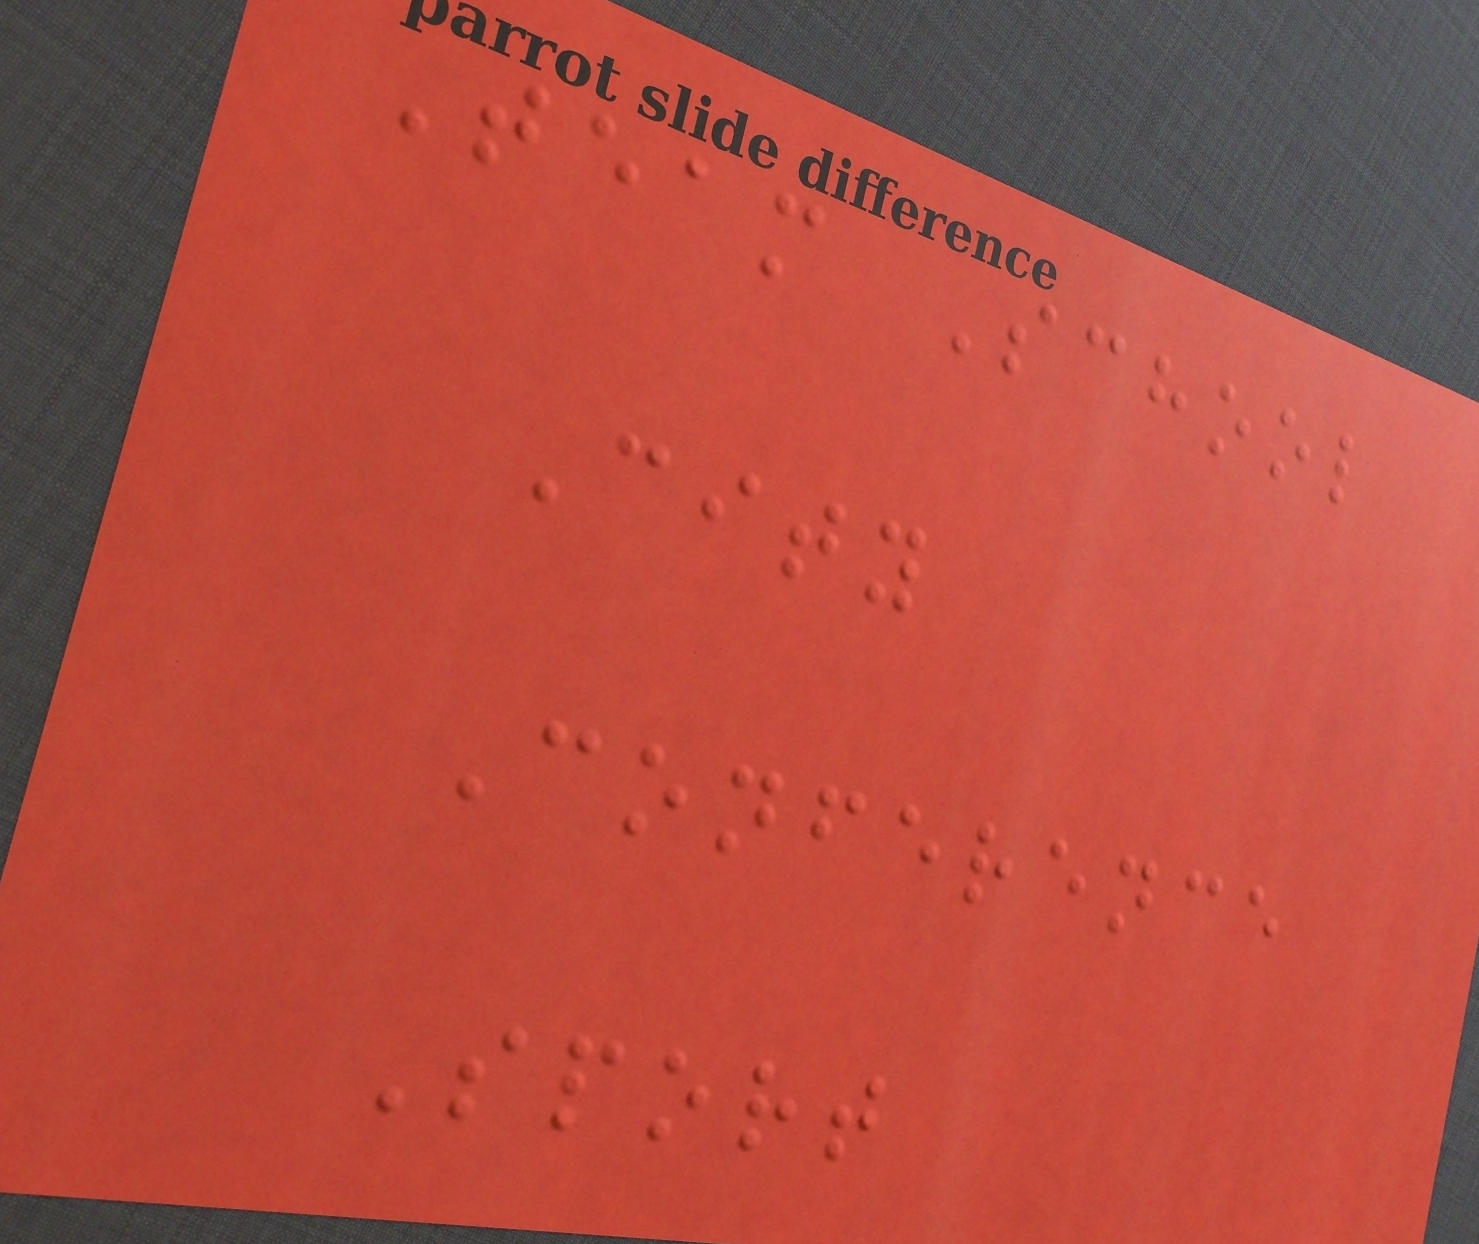Team School
City
Conference
Sport
